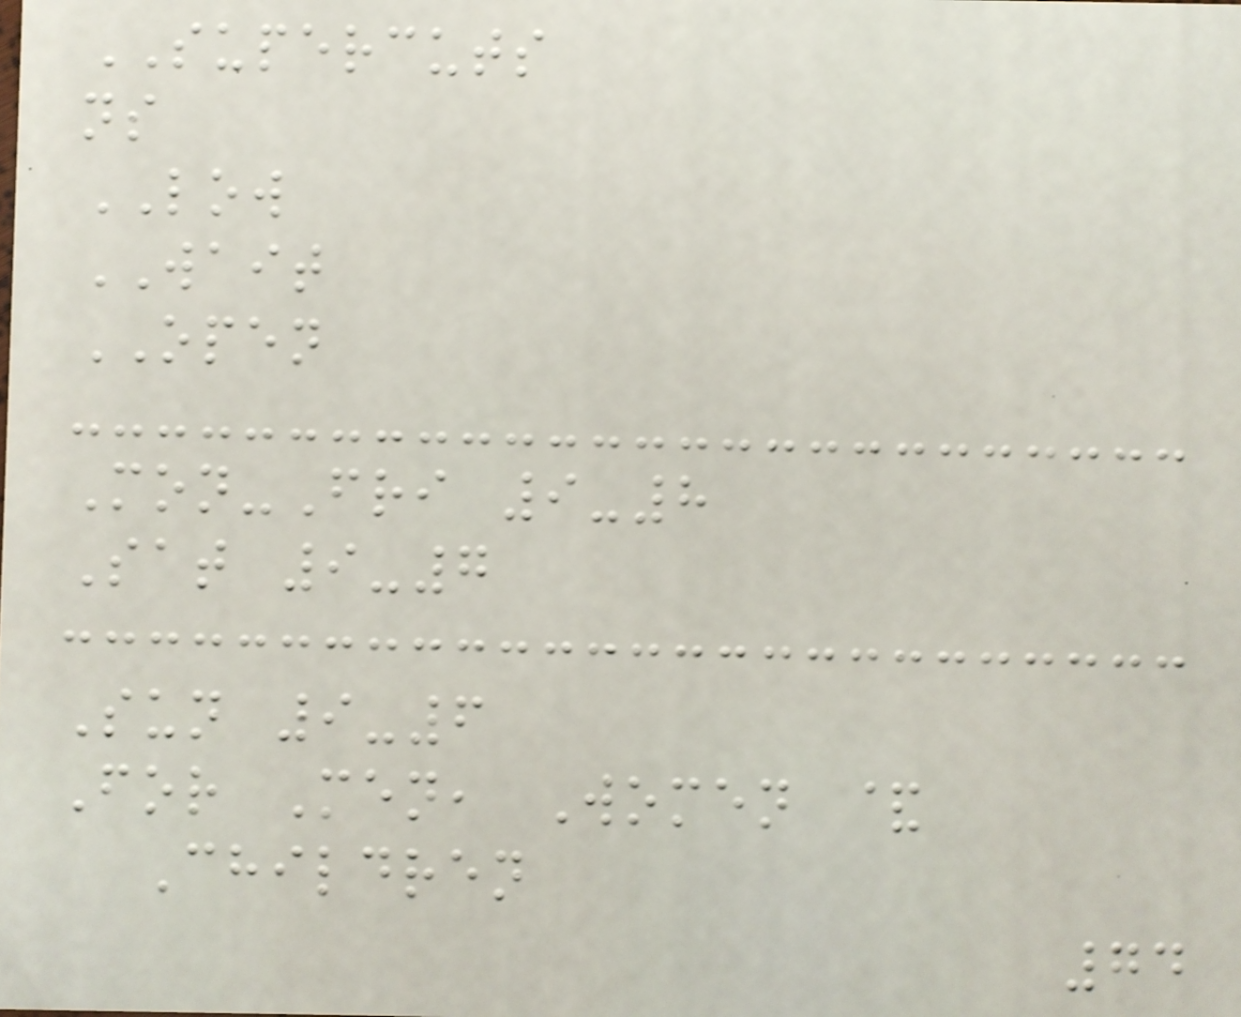SUPERCUTS
ns
LOW
WAIT
OPEN
Mon-Fri 9-8
Sat 9-7
Sun 9-6
For Men, Women &
Children
74
